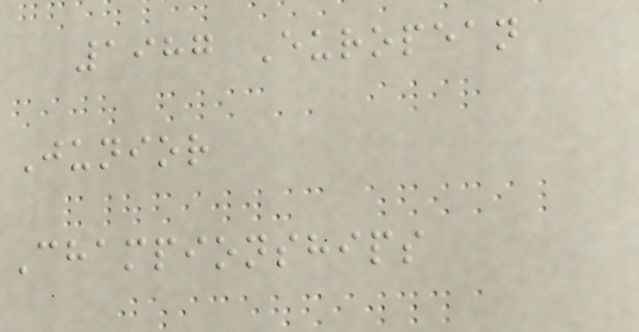1987 European
Junior
Championships
